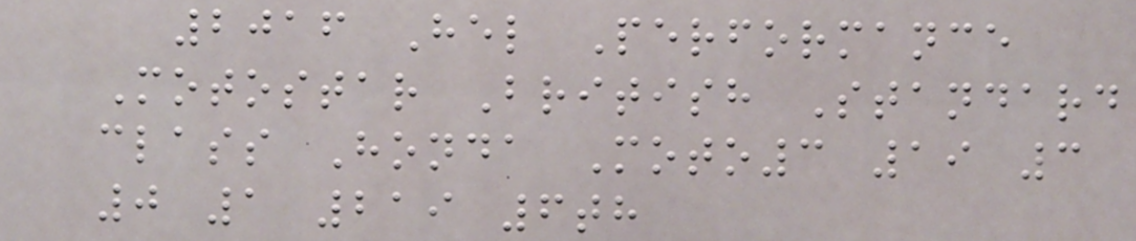2016 Hel Performance
Motostar British Standard
class Honda Moto3 19 3
0 1 219 6th
